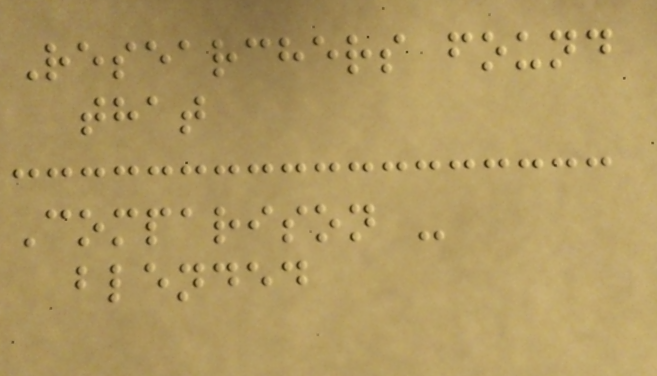Researchers found
that
Comparison -
blended
